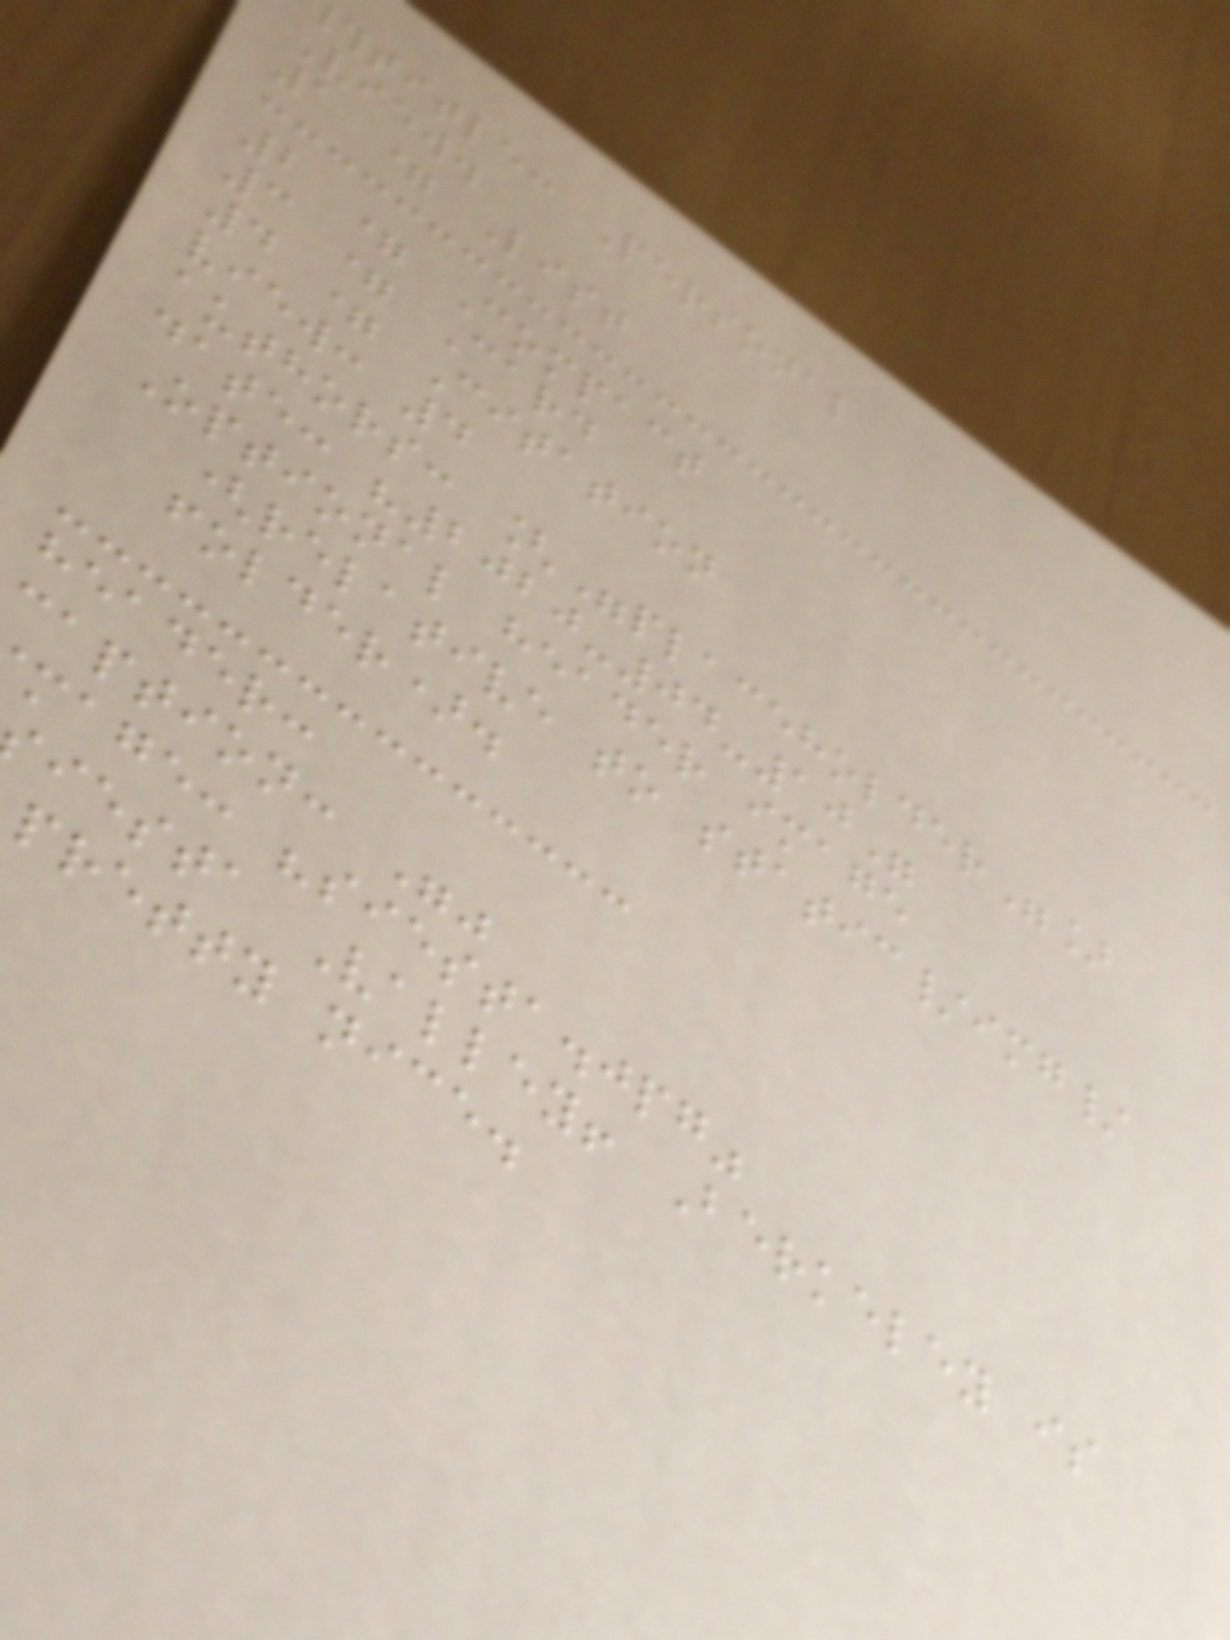title: Personal
View.
1 = List
2 = Compact
3 = Card
4 = Citation
view: 4
authors: ["placeholder"]
date: "2020-04-10"
Optional header image
(relative to static/img/
folder).
header:
caption: ""
mage: "siesta.jpg"
iesta Valley! Berkeley is
pretty nice.
